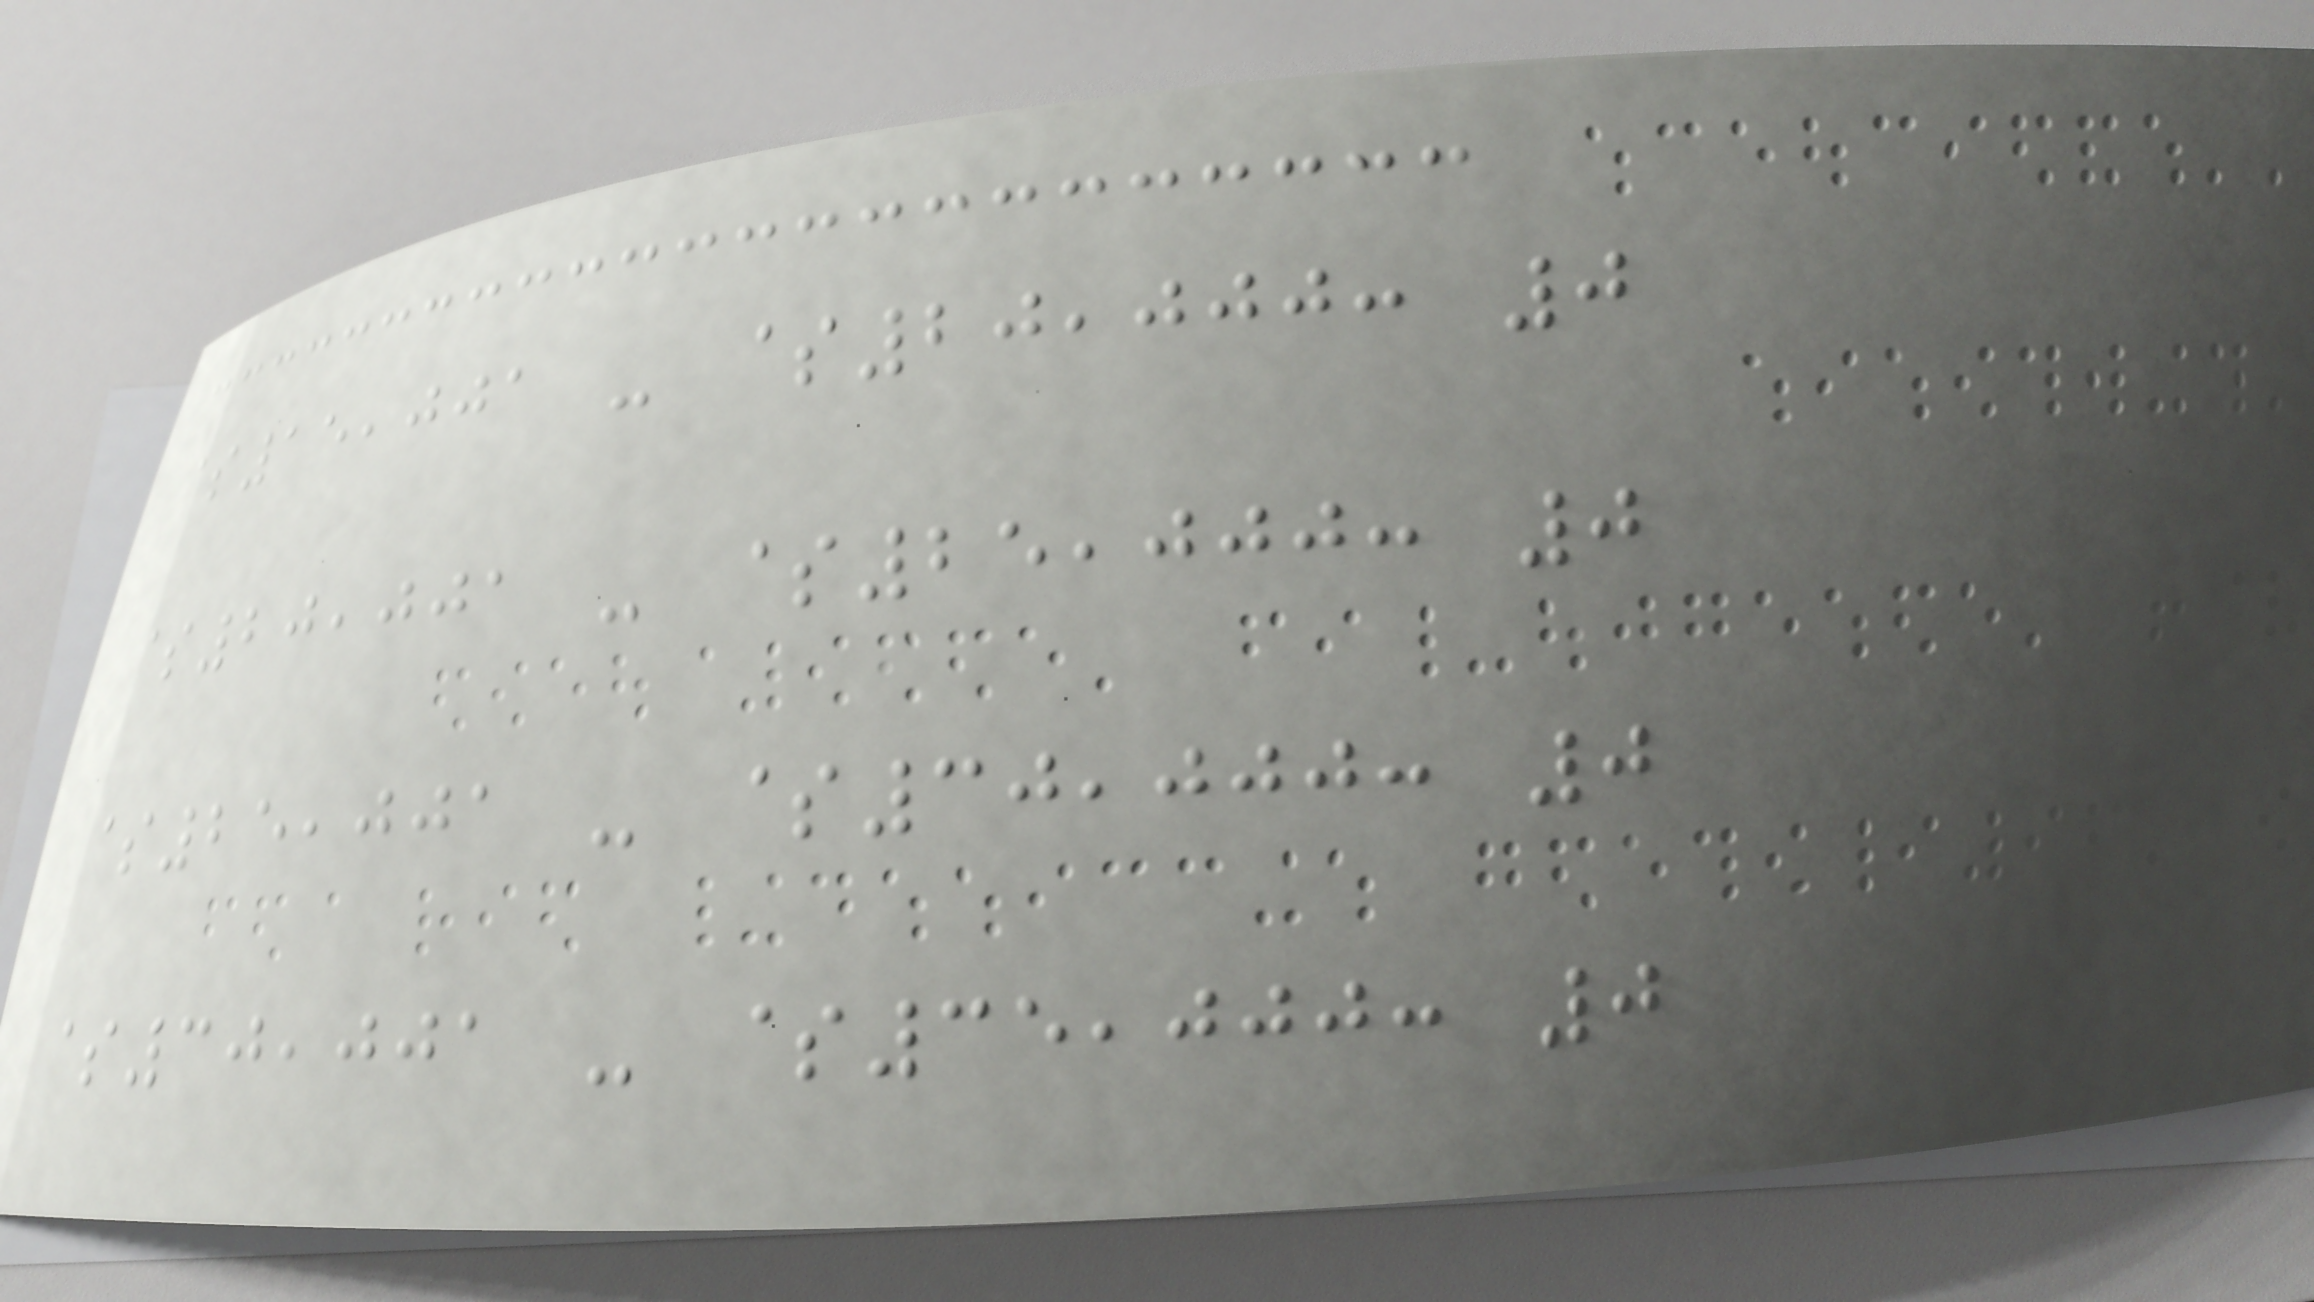$15,001 - $20,000: 0
$20,001 - $25,000: 0
$25,001 - $30,000: 0
$30,001 - $35,000: 0
